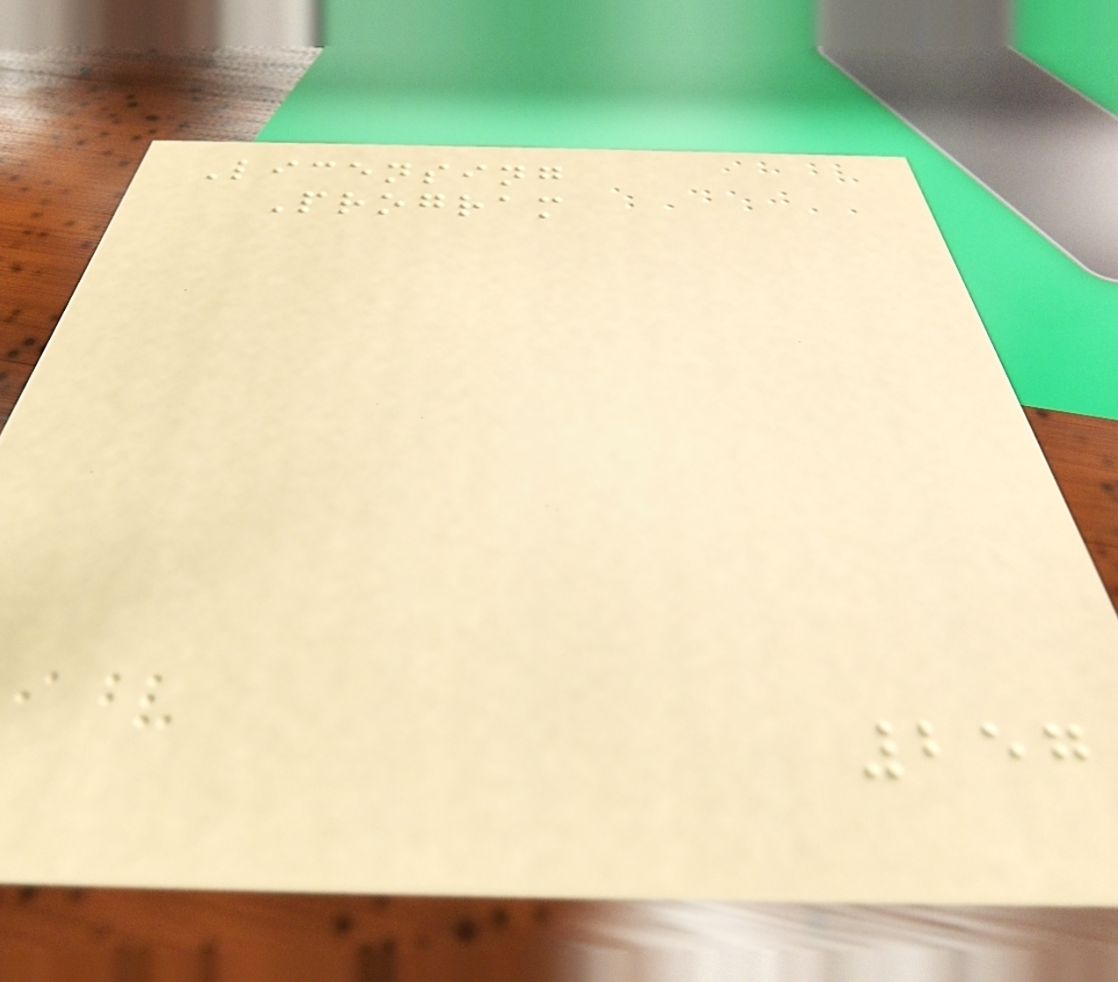Licensing
Program
257
